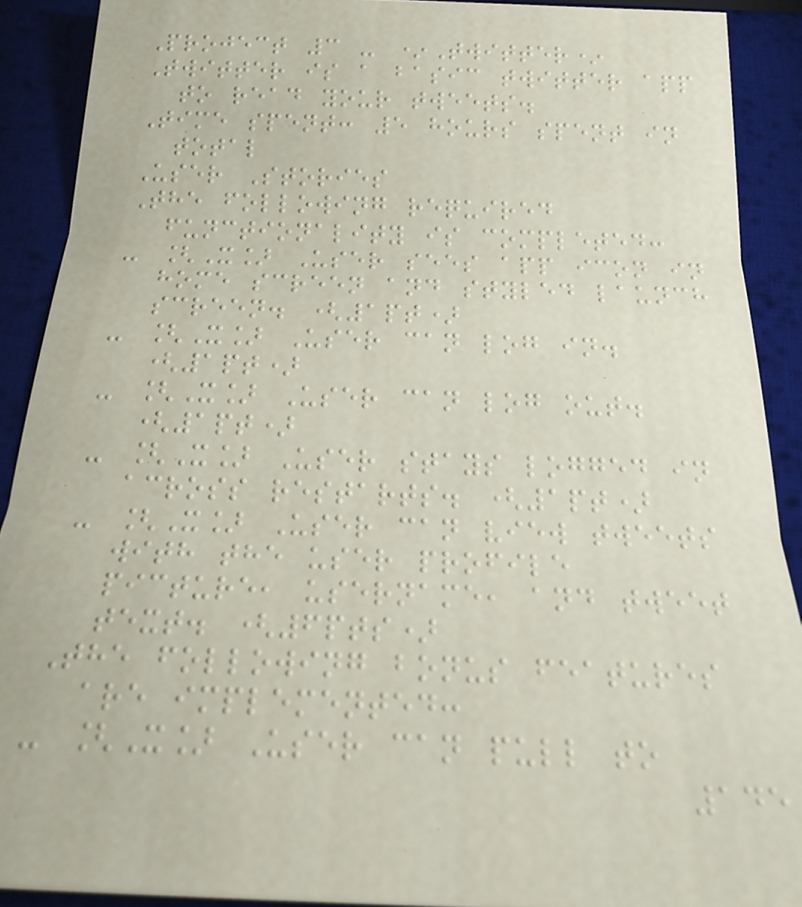Project 3 - *Twitter*
Twitter is a basic twitter app
to read your tweets.
Time spent: 5 hours spent in
total
User Stories
The following required
functionality is completed:
- [X] User sees app icon in
home screen and styled launch
screen. (1pt)
- [X] User can log in.
(1pt)
- [X] User can log out.
(1pt)
- [X] User stays logged in
across restarts. (1pt)
- [X] User can view tweets
with the user profile
picture, username, and tweet
text. (6pts)
The following bonus features
are implemented:
- [X] User can pull to
145
